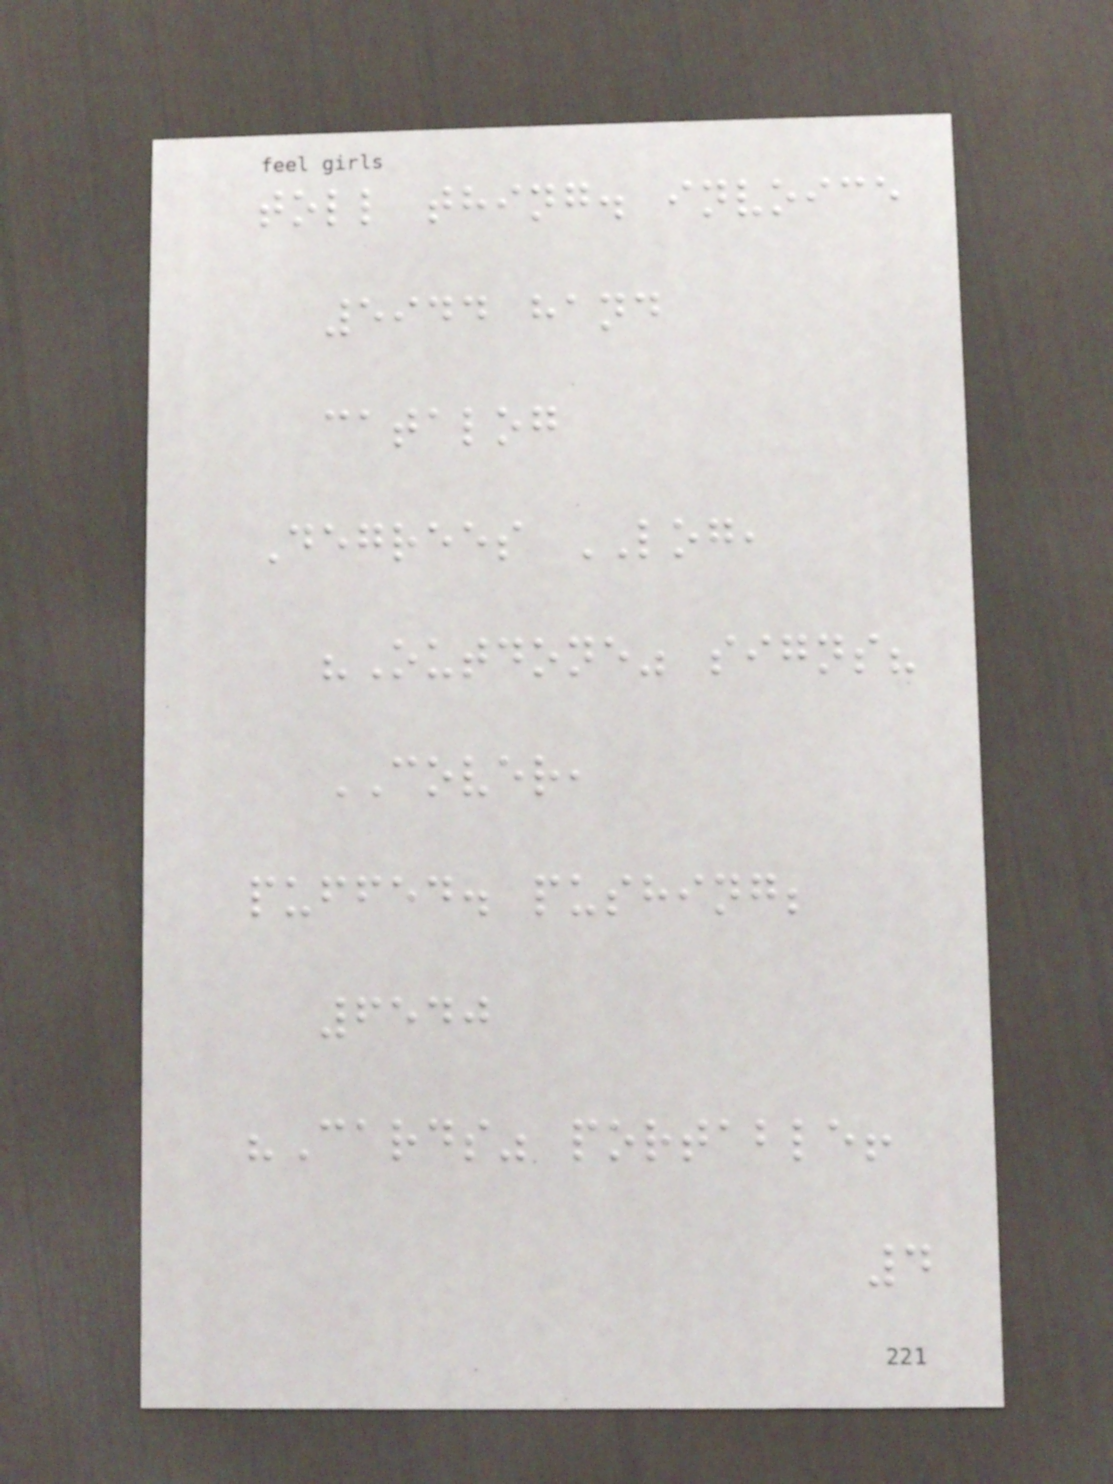toll thing. invoice
5944 hand
catalog
Degrees LOG,
"Outdone" signs?
COVER,
puffed. pushing;
6540
"Cards" portable!
4
